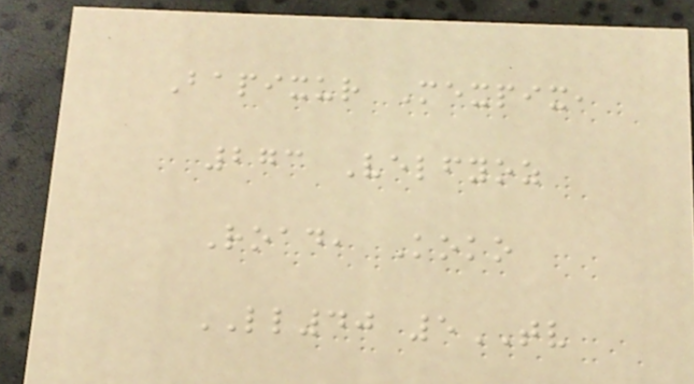Bapixur Mexpix,
273 Velfyoz
Road, Koko
LL40 5TV
